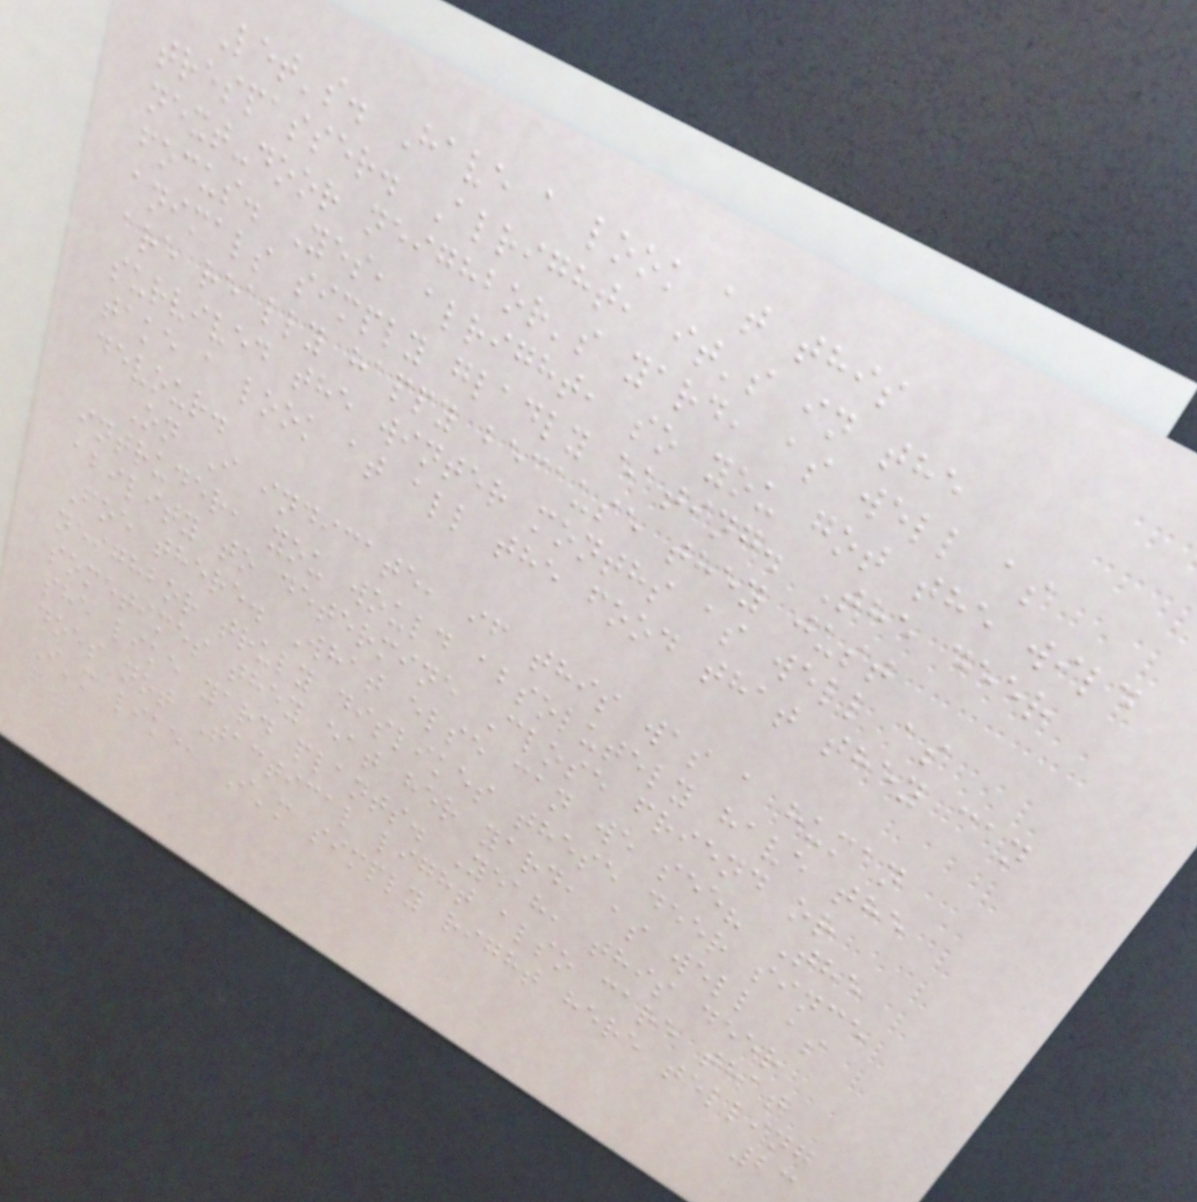Let's. Have a look at this
trespasser. Alright, it's in the
next-door neighbor's yard, as well as
focus. Yes, alright, so you got the wild
animals simply gladly eating. The deer
are really happy because they just
survived the winter months as well as
take a look at all the food that they can
devour.
On I indicate, if this was a human
intruder, you would absolutely have the
ability to determine Close friend or
Foe there. What else can we see? The
neighbor truly dislikes these deer since
sometimes they eat her yard, as well as
she like yard plants. Yeah, this deer
does not Tactical light also care that
I'm like, I'm simply right here telling
23
